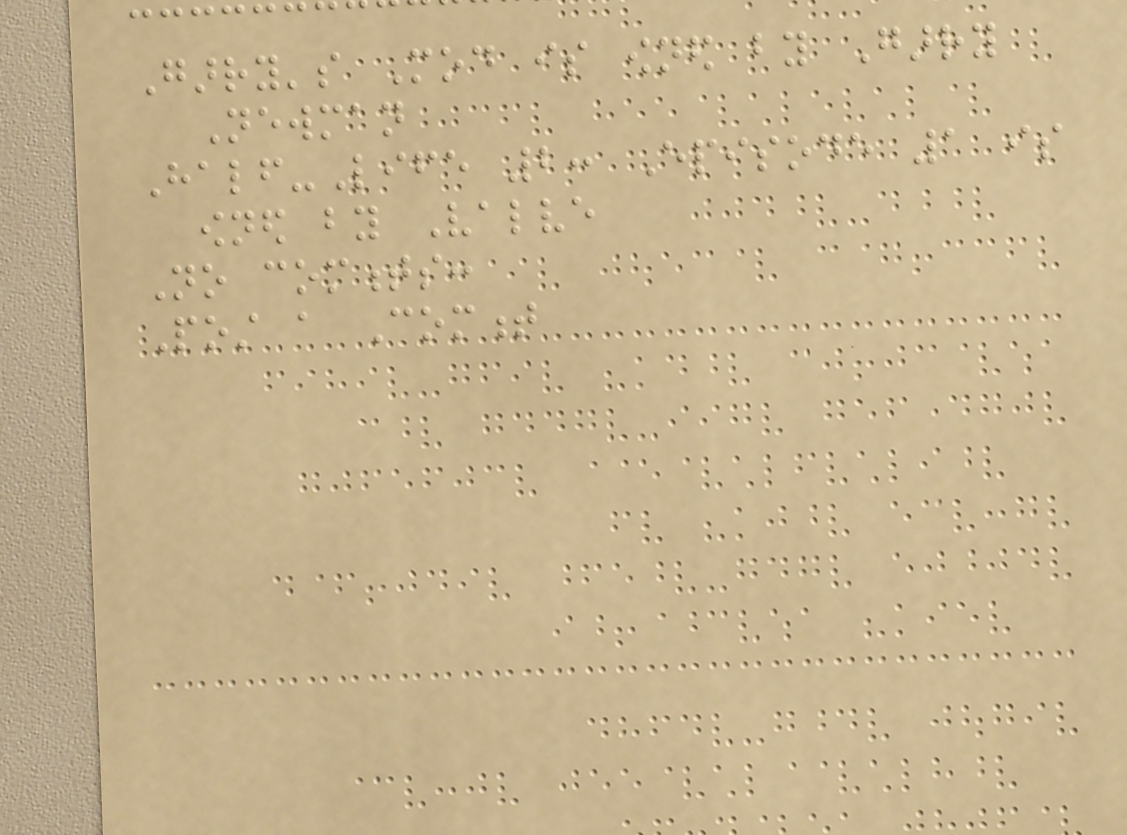Garry's Mod is owned by Garry
Newman
Half-Life 2: Episode 1 is
owned by Valve
No comments:
Post a Comment
